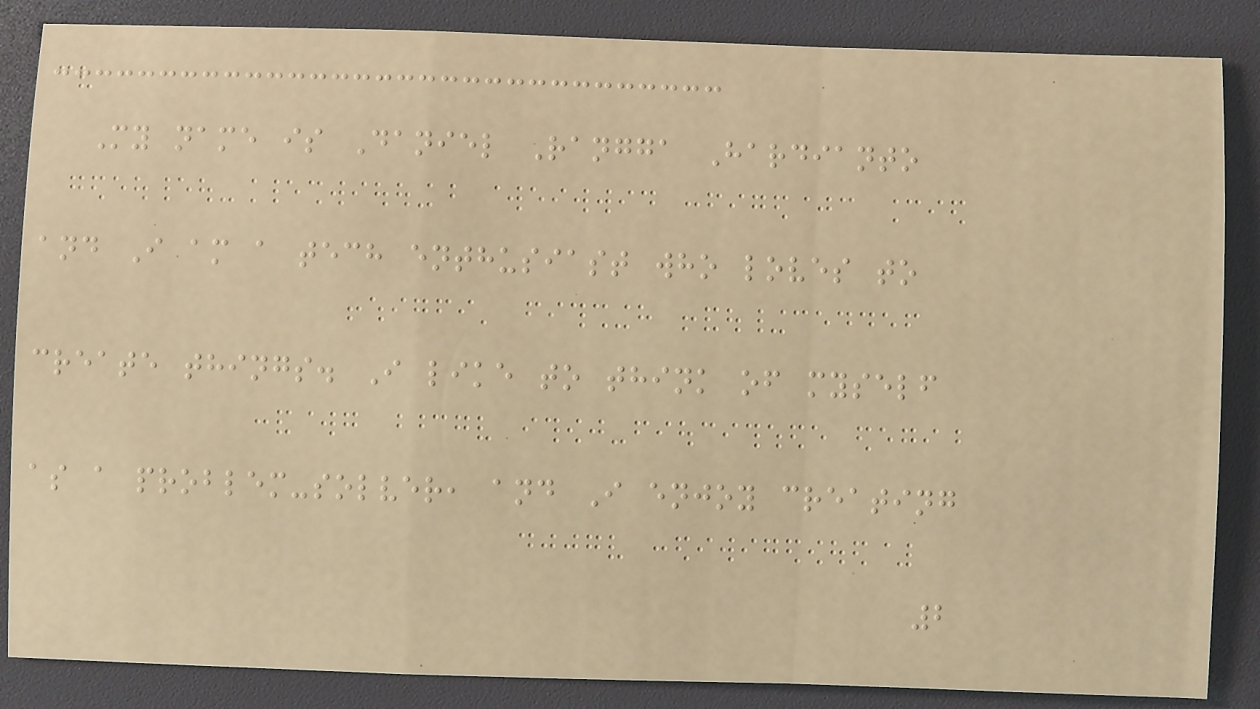My name is Daniel Rangga Hardianto
and I am a tech enthusiast who loves to
create things. I like to think of myself
as a problem-solver, and I enjoy creating
2
